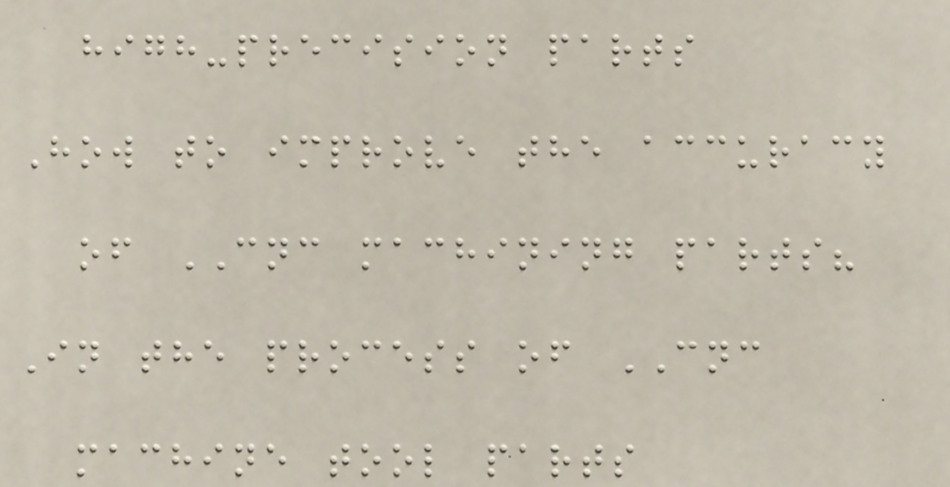high-precision parts
How to improve the accuracy
of CNC machining parts?
In the process of CNC
machine tool parts
